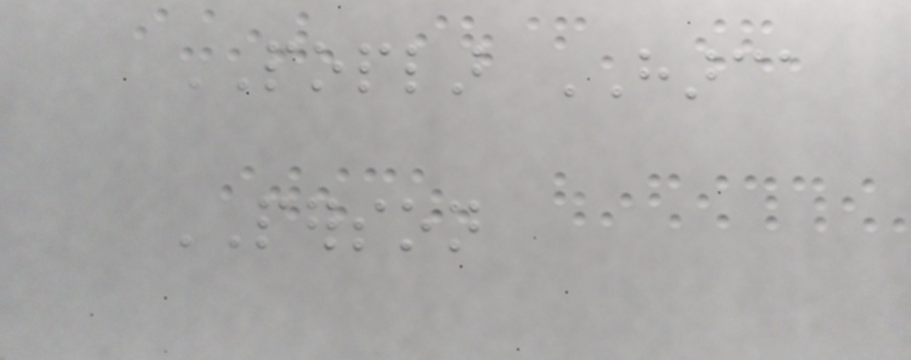POPLAR HARCA
PERSON
